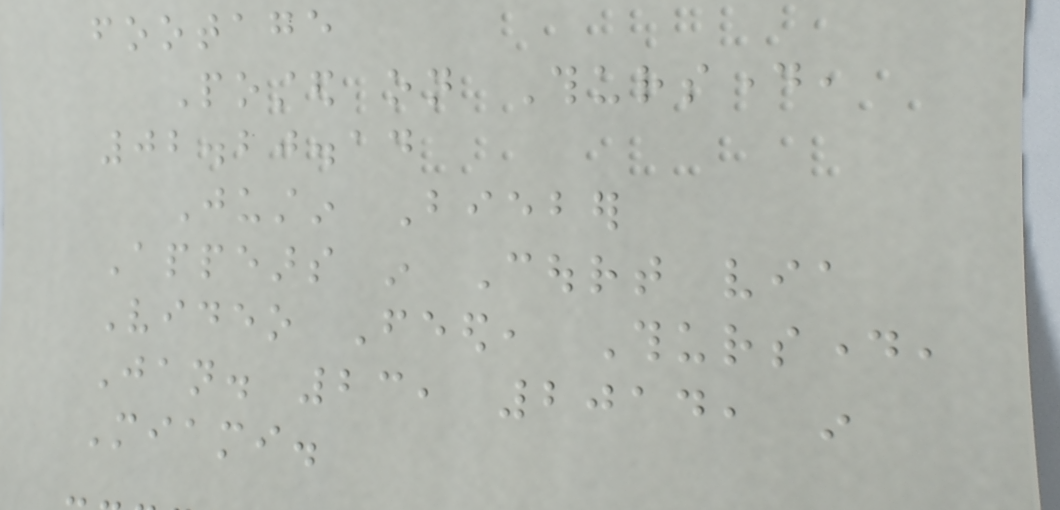footage
Posted on Thursday,
02.20.14
Justin Bieber
Appears in Court via
Video Feed, Thursday,
Jan. 23, 2014, in
Miami.
